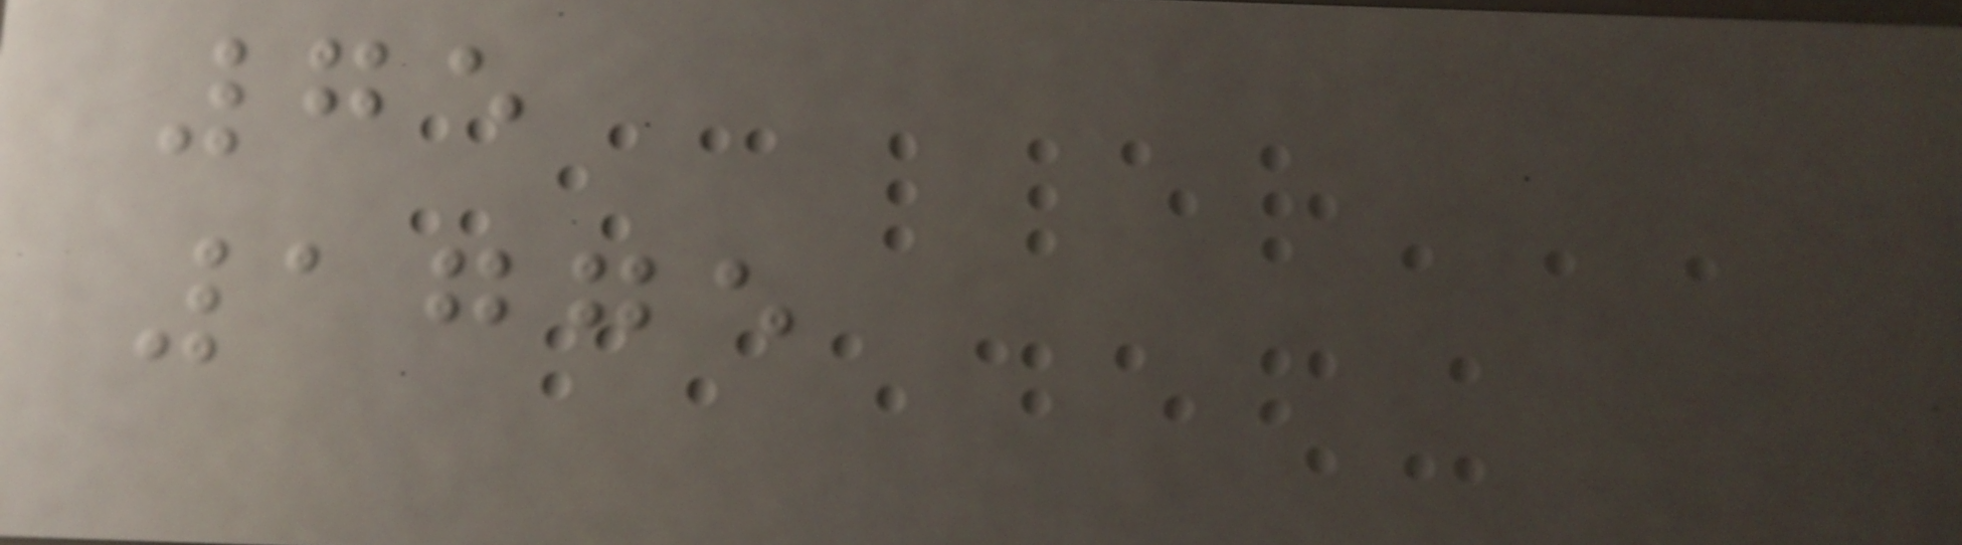75
1775
